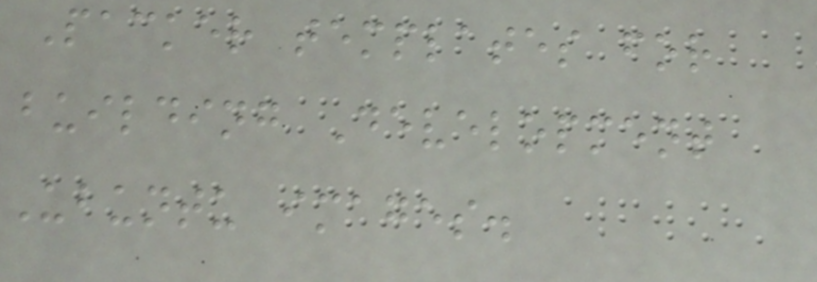Packer templates for
building Development
Ubuntu images.
